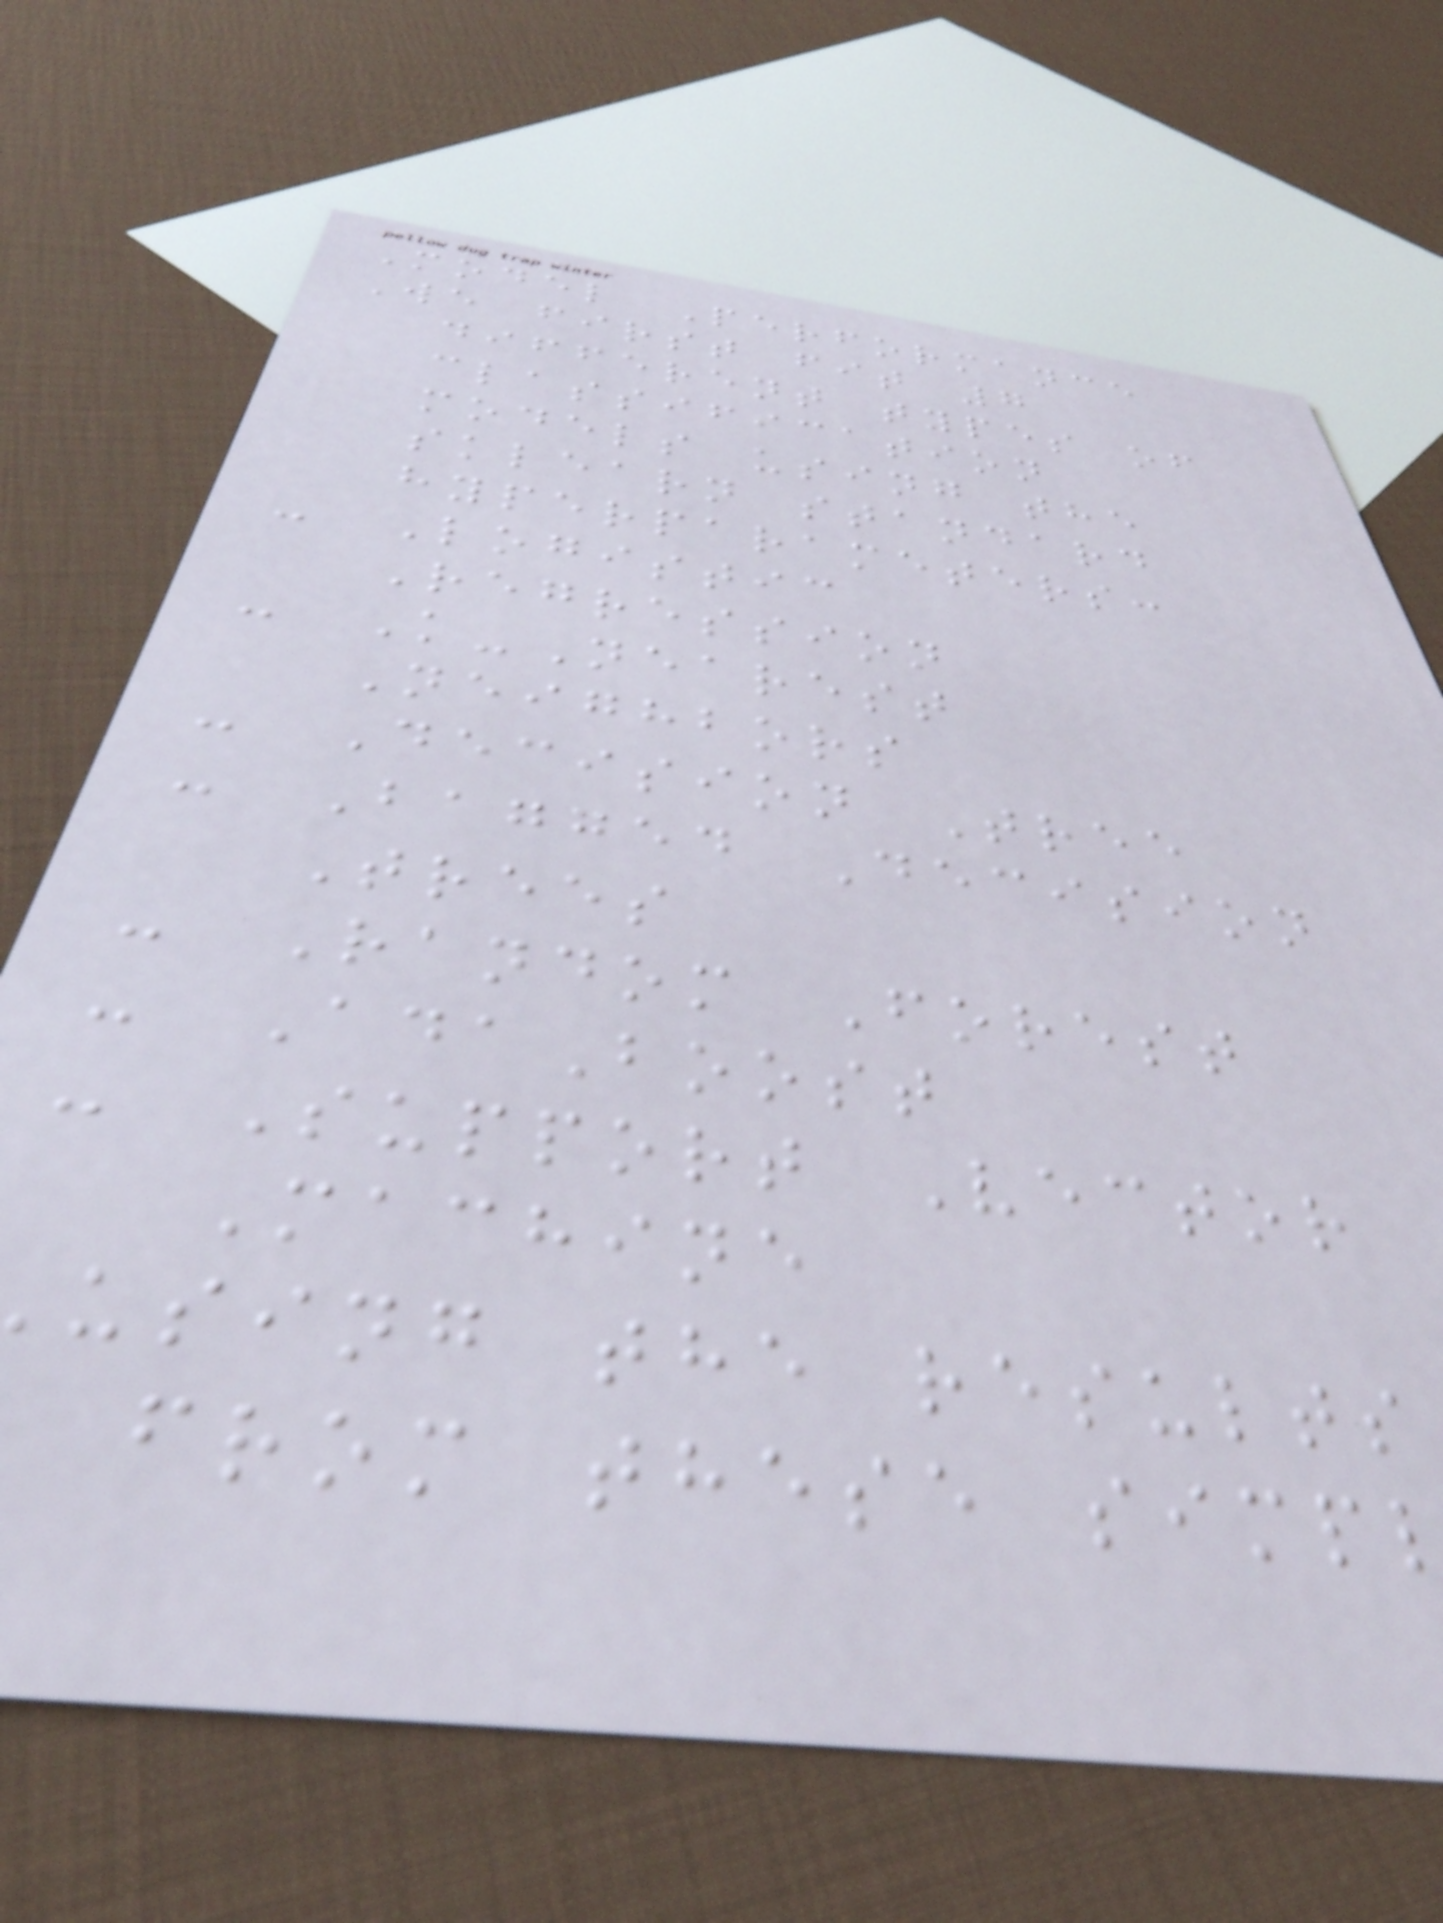Model Performance
We first fit 7
different types of
classification
models using the
sklearn standard
hyperparameters:
- Logistic
Regression
- K-Nearest
Neighbors
- Decision Tree
- Bagged Decision
Trees
- Random Forest
- AdaBoost
- Support Vector
Machine
using the results
from these simp
